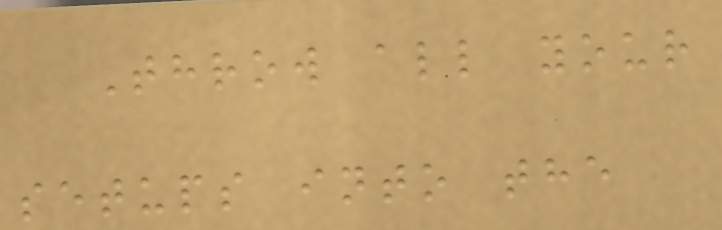Throw all your
setups into the
